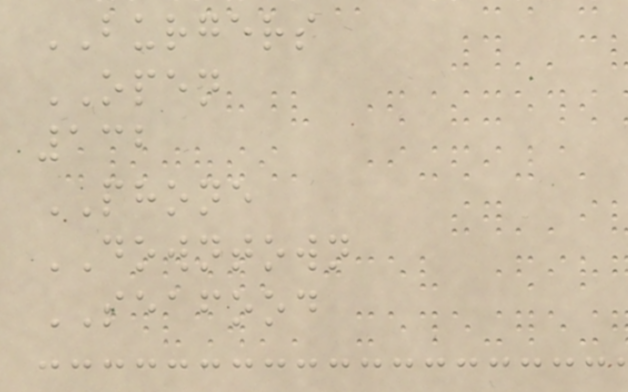BURGERS
OPEN
132
PHONE
DOWNTOWN
SEAFOOD
